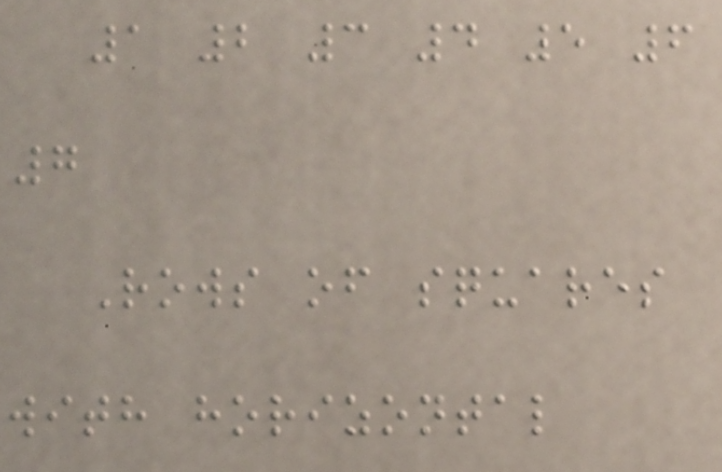1 2 3 4 5 6
7
Rows of squares
with horizontal
